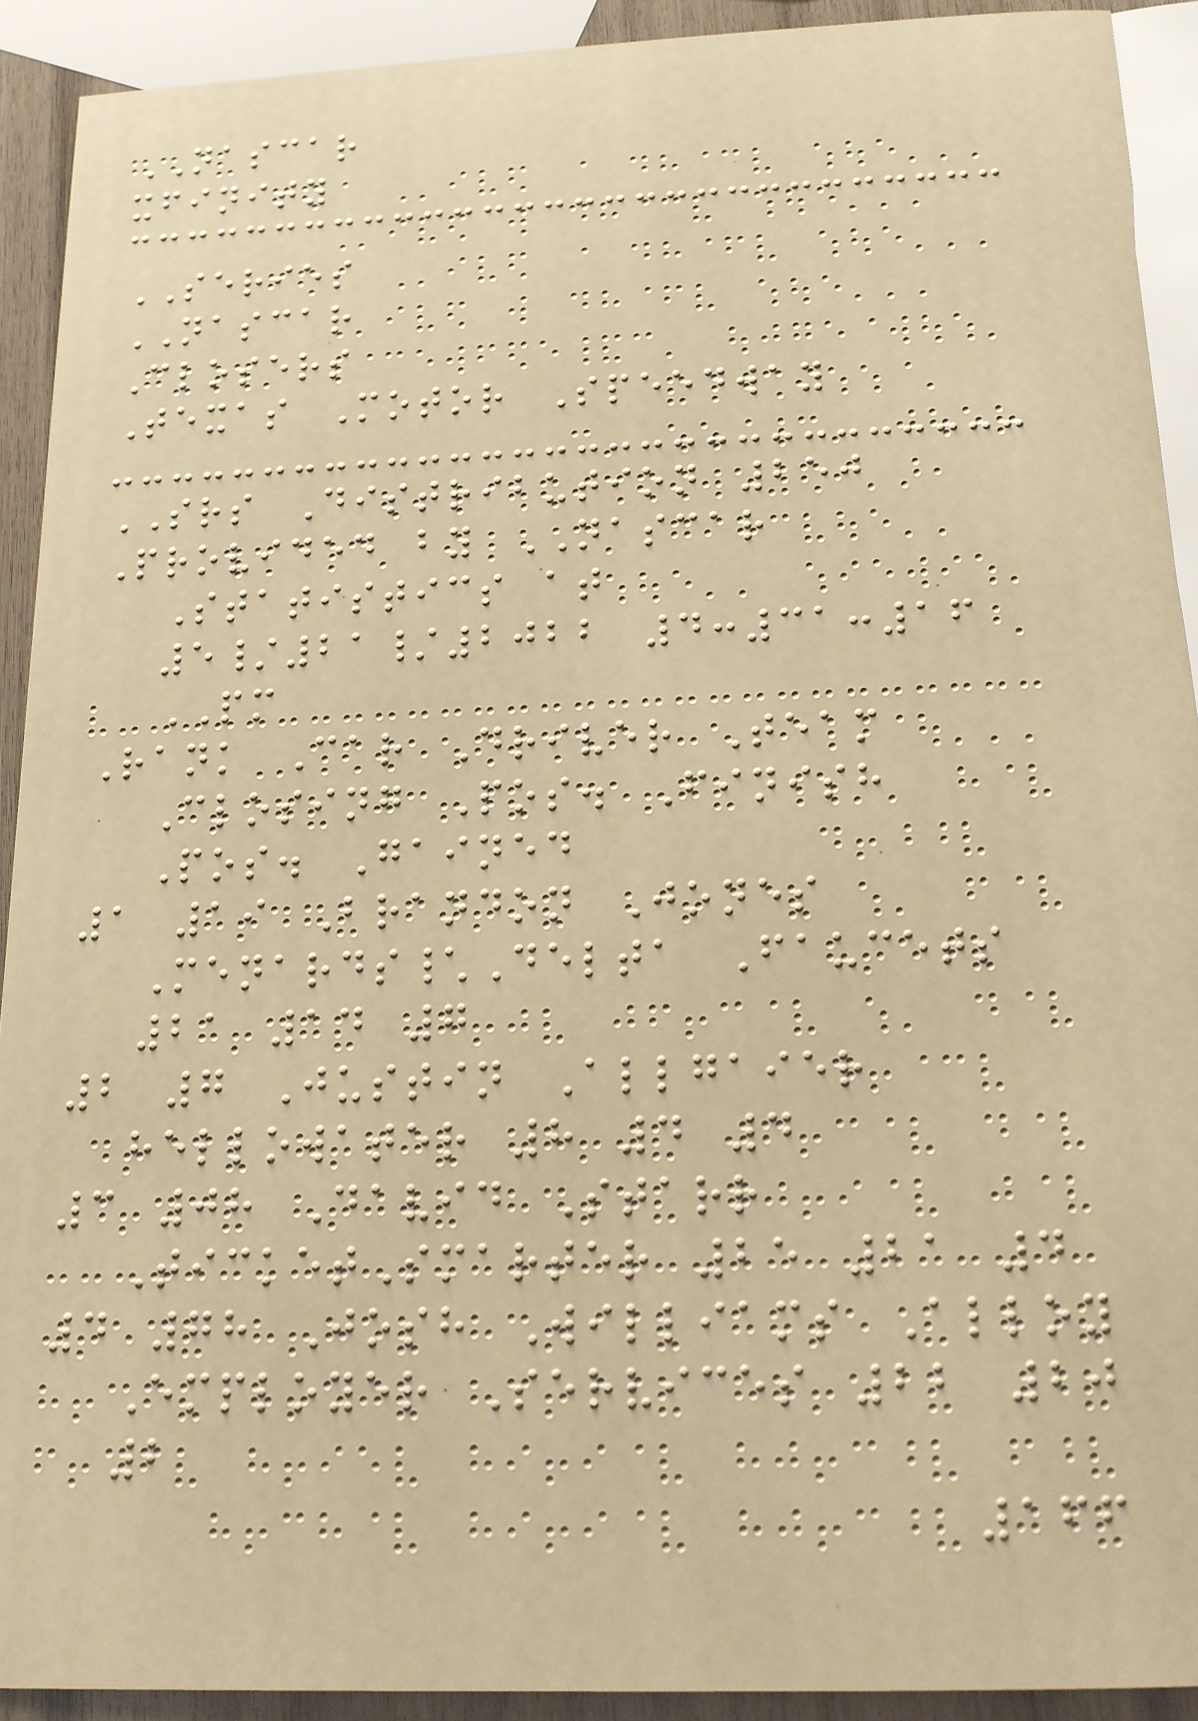NASCAR
xfinity
SERIES
NASCAR
Closers
Texas Motor Speedway
SRS Distribution 250
Provided by NASCAR
Statistics at
5/21/2022 4:31:16
PM
Rank Car Driver Team
Closing Pos. Finish
Pos. Gained
1 19 Brandon Jones
Menards\Delta Faucets
21 14 7
2 7 Justin Allgaier
hellowater 8 4 4
3 08 David Starr
TicketSmarter 25 21 4
4 78 Josh Williams Alloy
Employer Services 22 20
2
166
